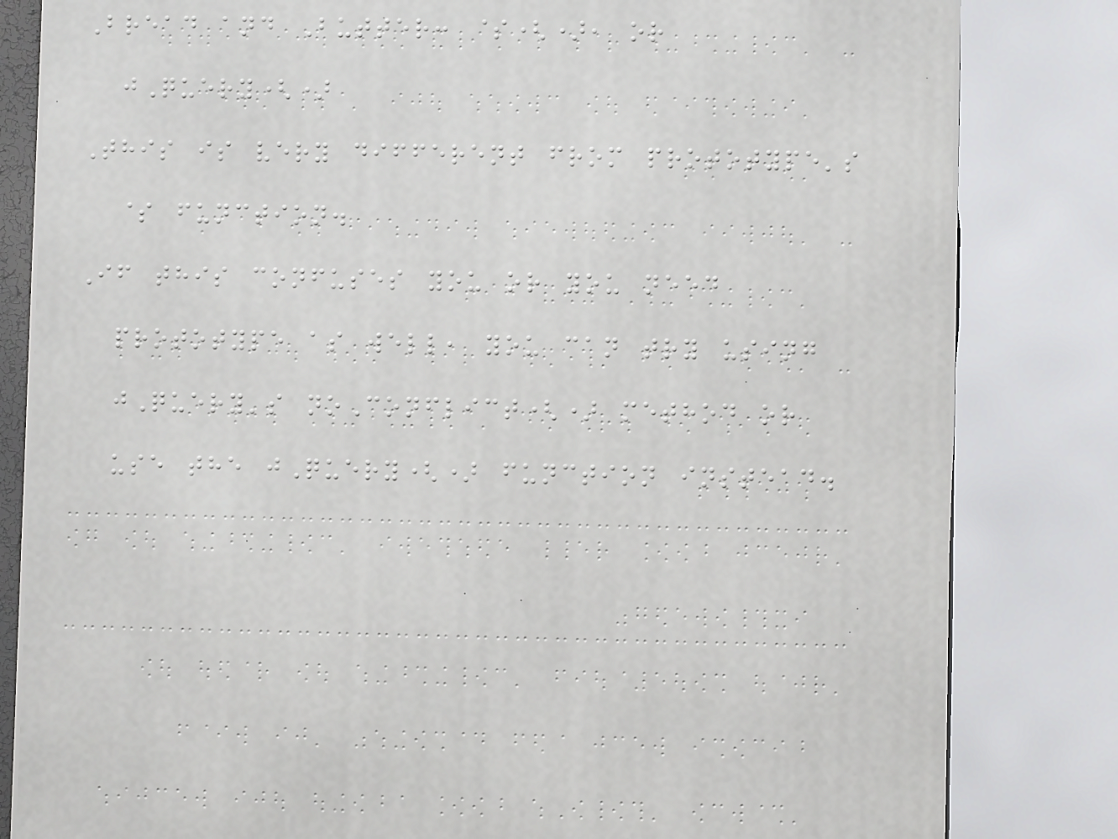Bread and Butter: $(), or
jQuery()
This is very different from prototype's
$ function.
If this confuses you or you need
prototype as well, you can try using
jQuery's noConflict() method or
use the jQuery() function instead.
